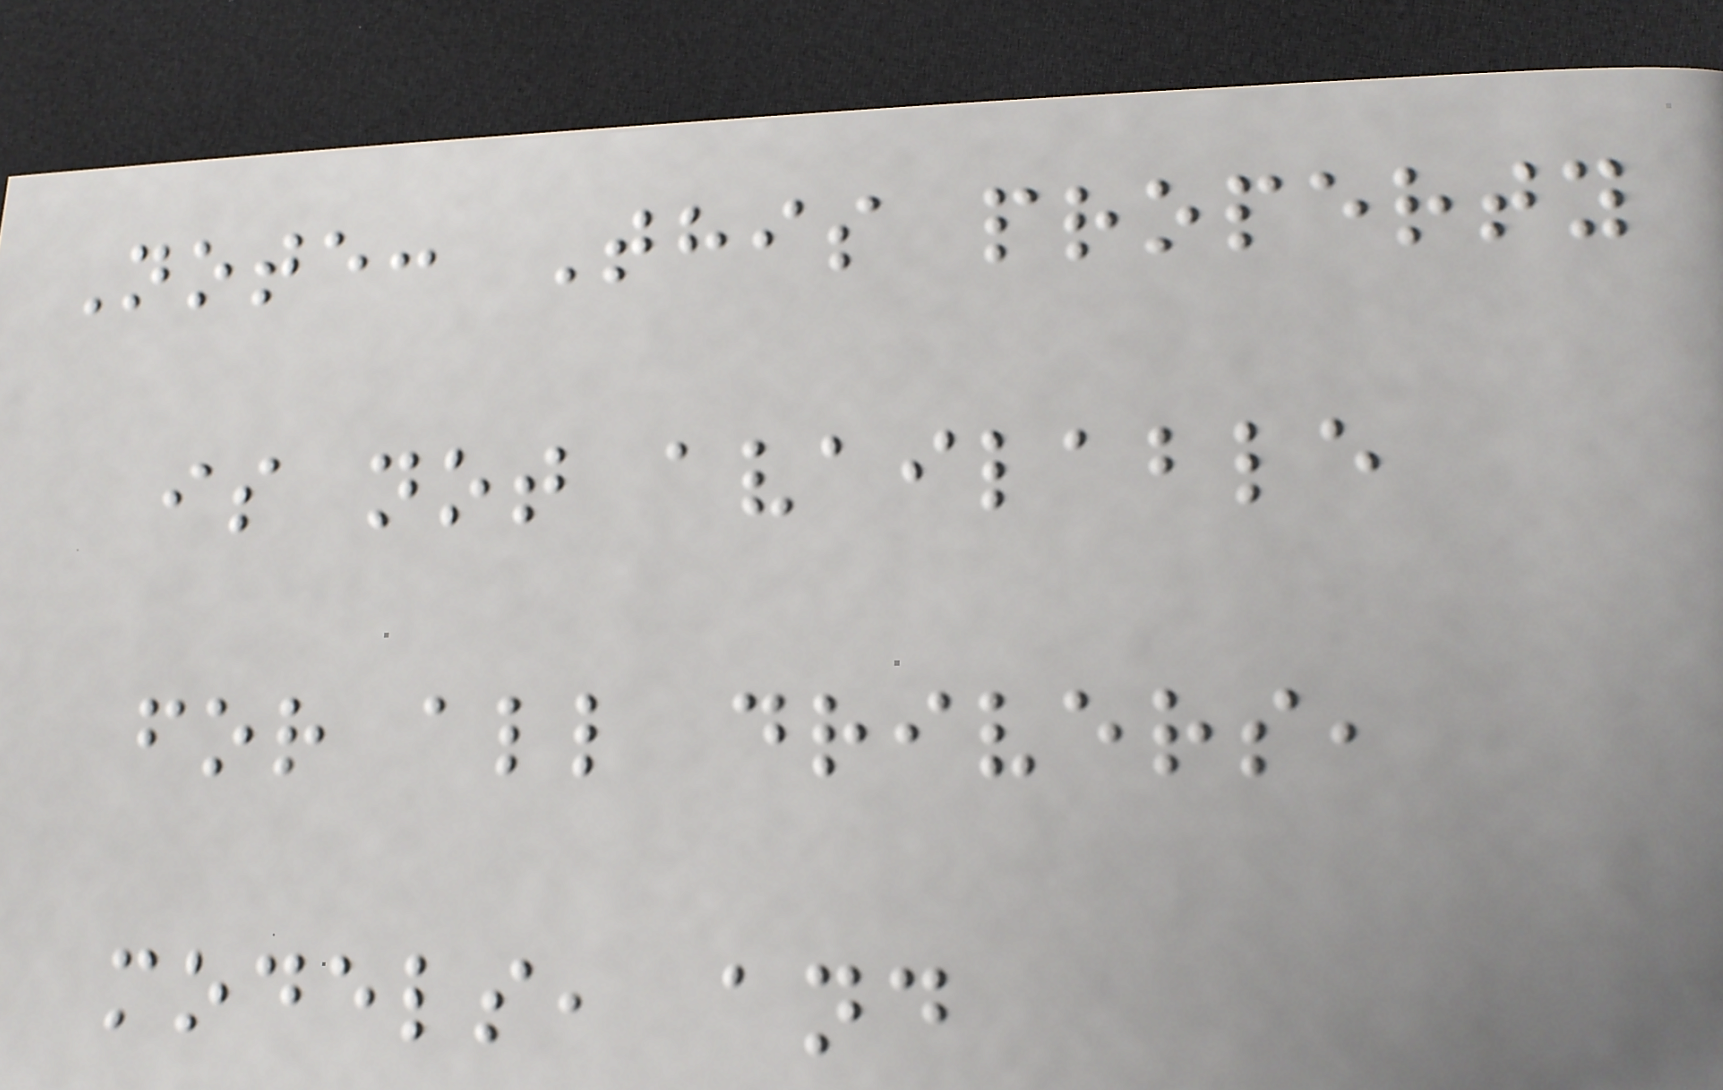Note: This property
is not available
for all drivers,
models, and
